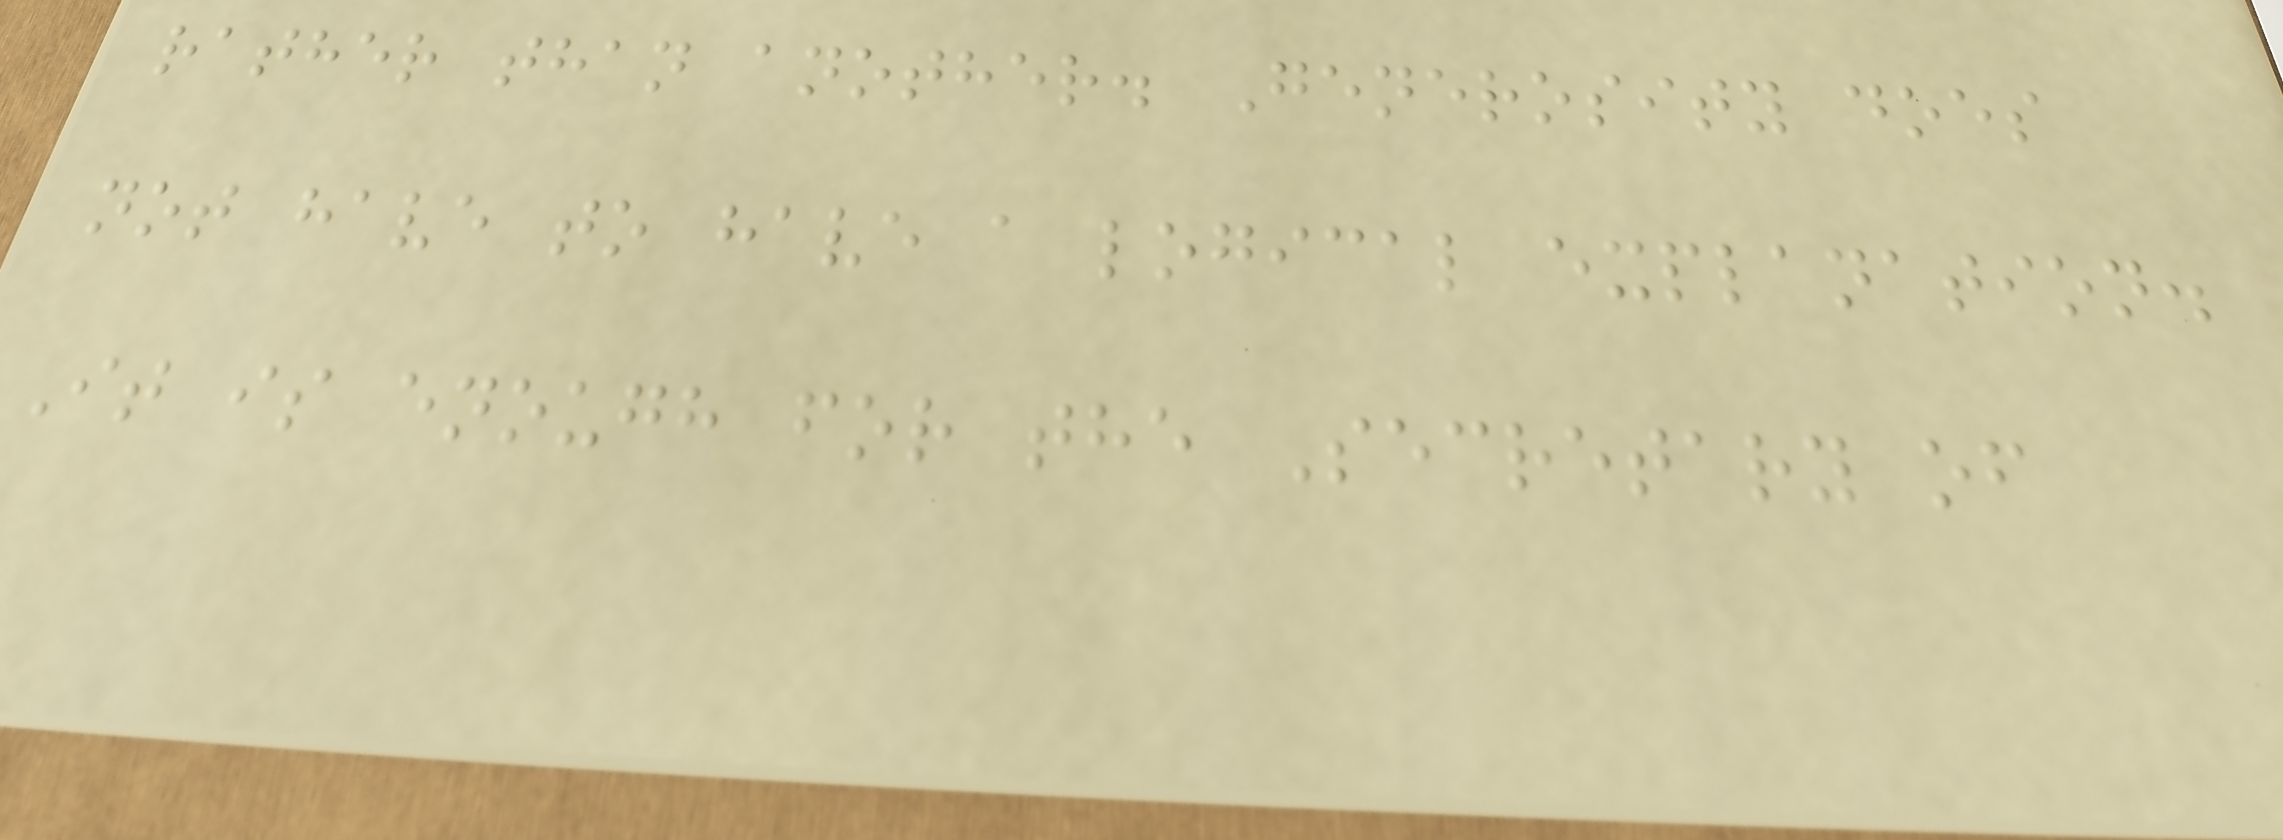rather than another. Generosity does
not have to have a logical explanation.
It is enough for the Secretary of
